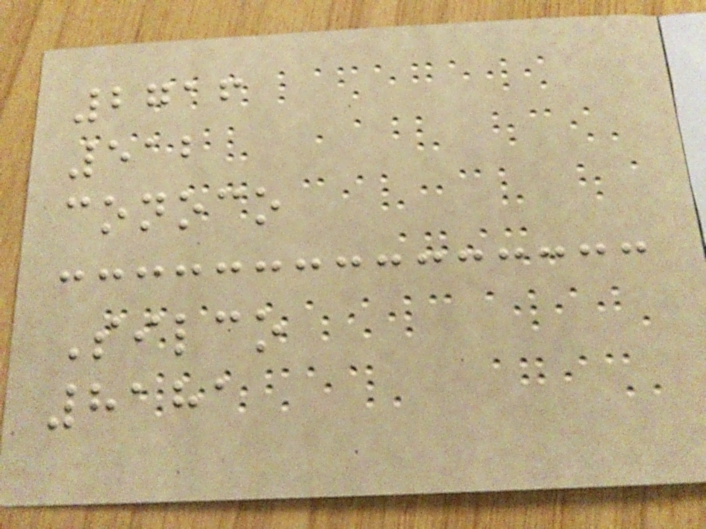2716
512
conoco
Silco
8181
